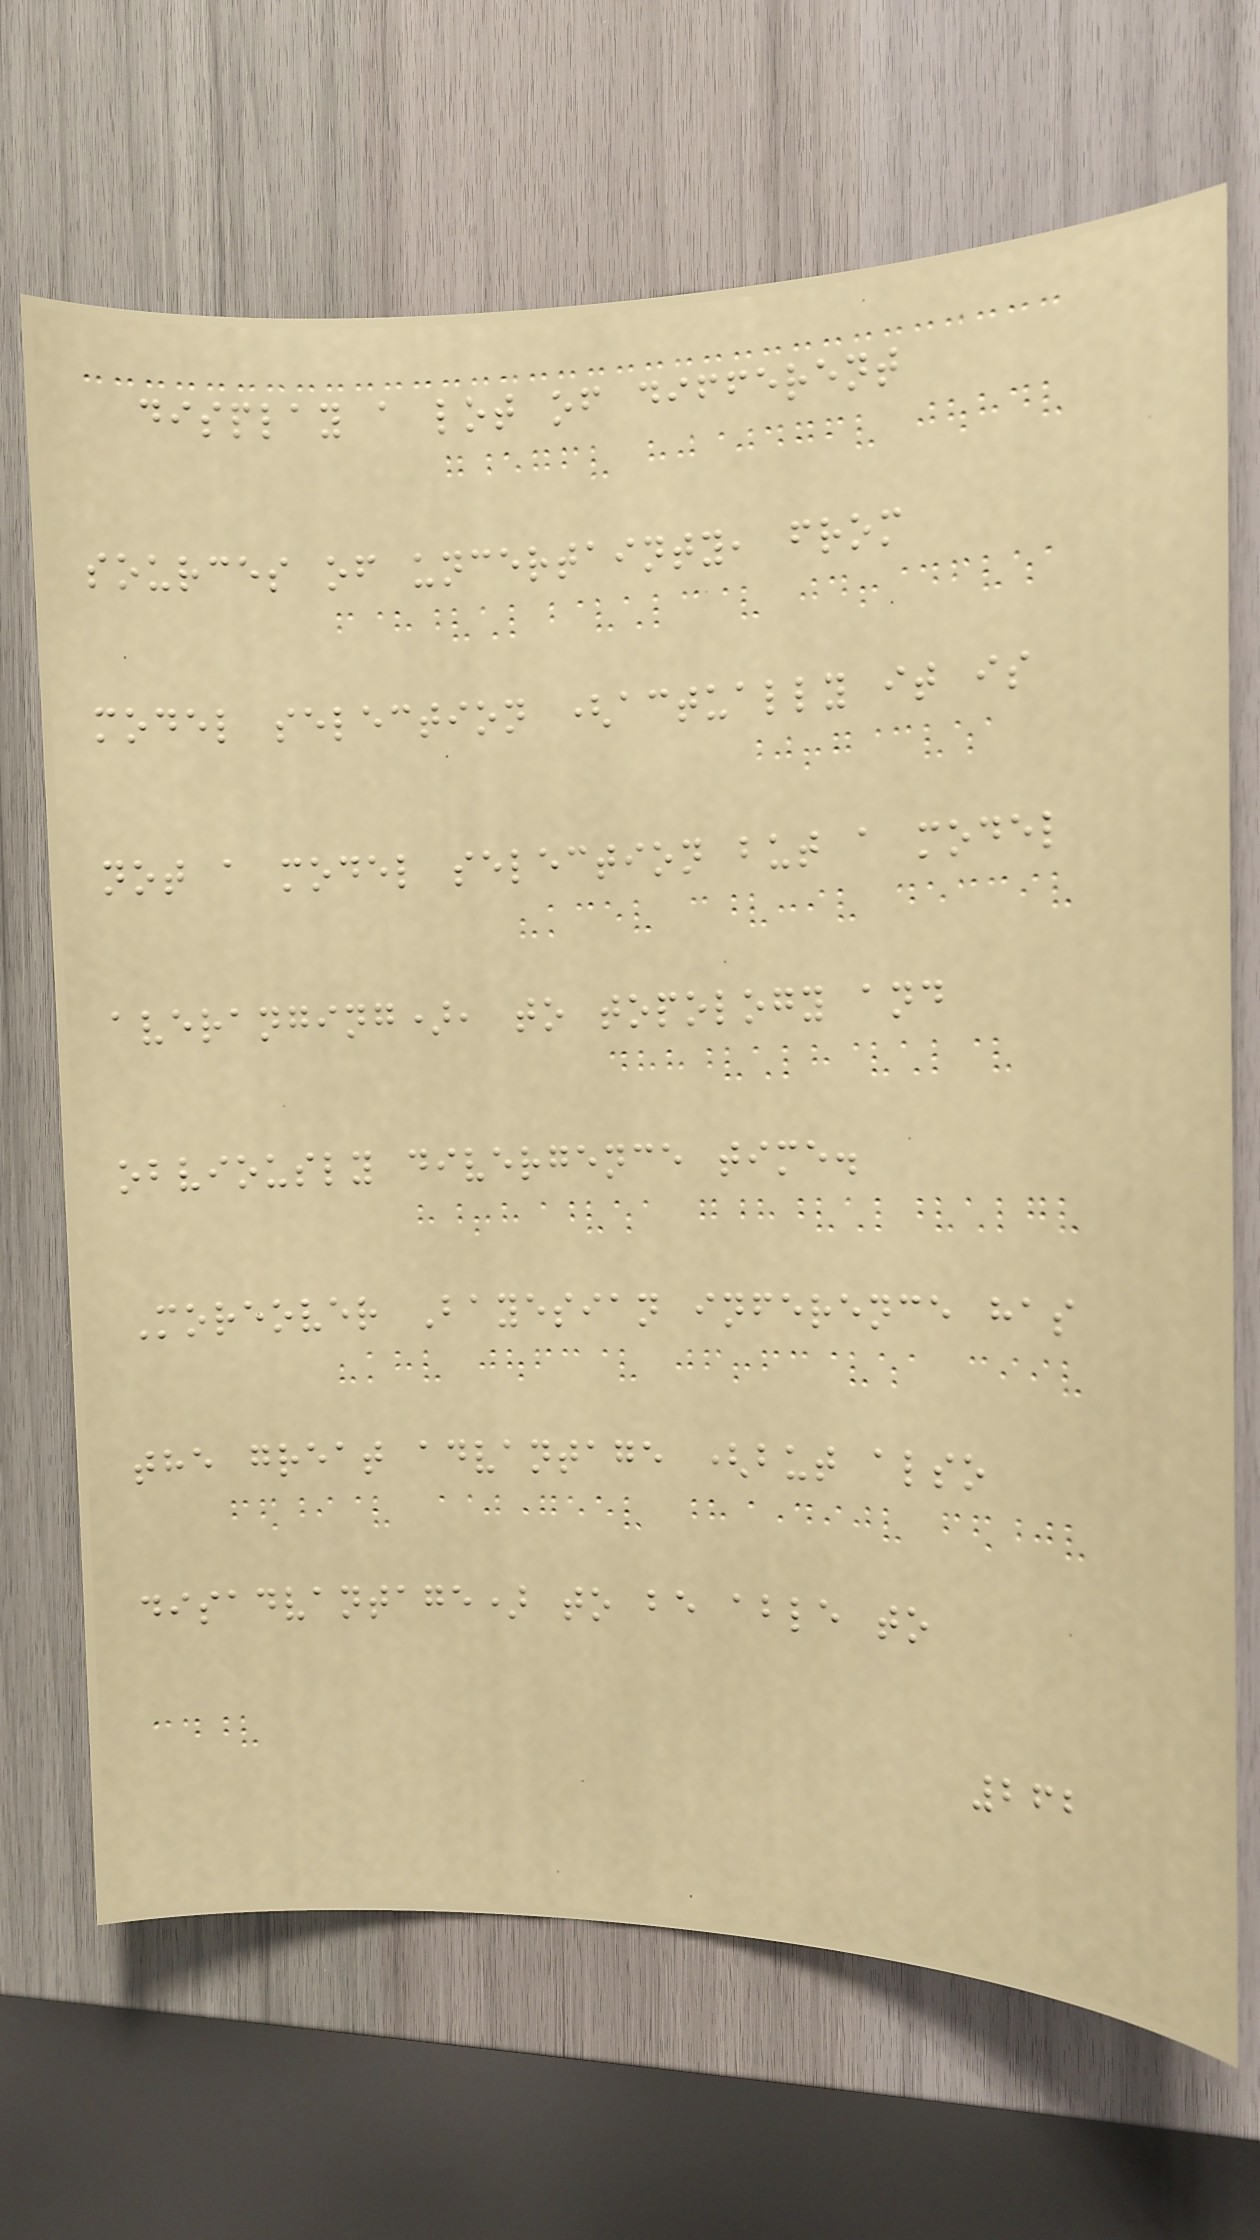display a lot of different
sources of uncertainty, from
model selection (actually it is
not a model selection but a model
averanging), to topology and
obviously divergence time.
Moreover Bayesian inference has
the great advantage (but also
disadvantage) to be able to
262
